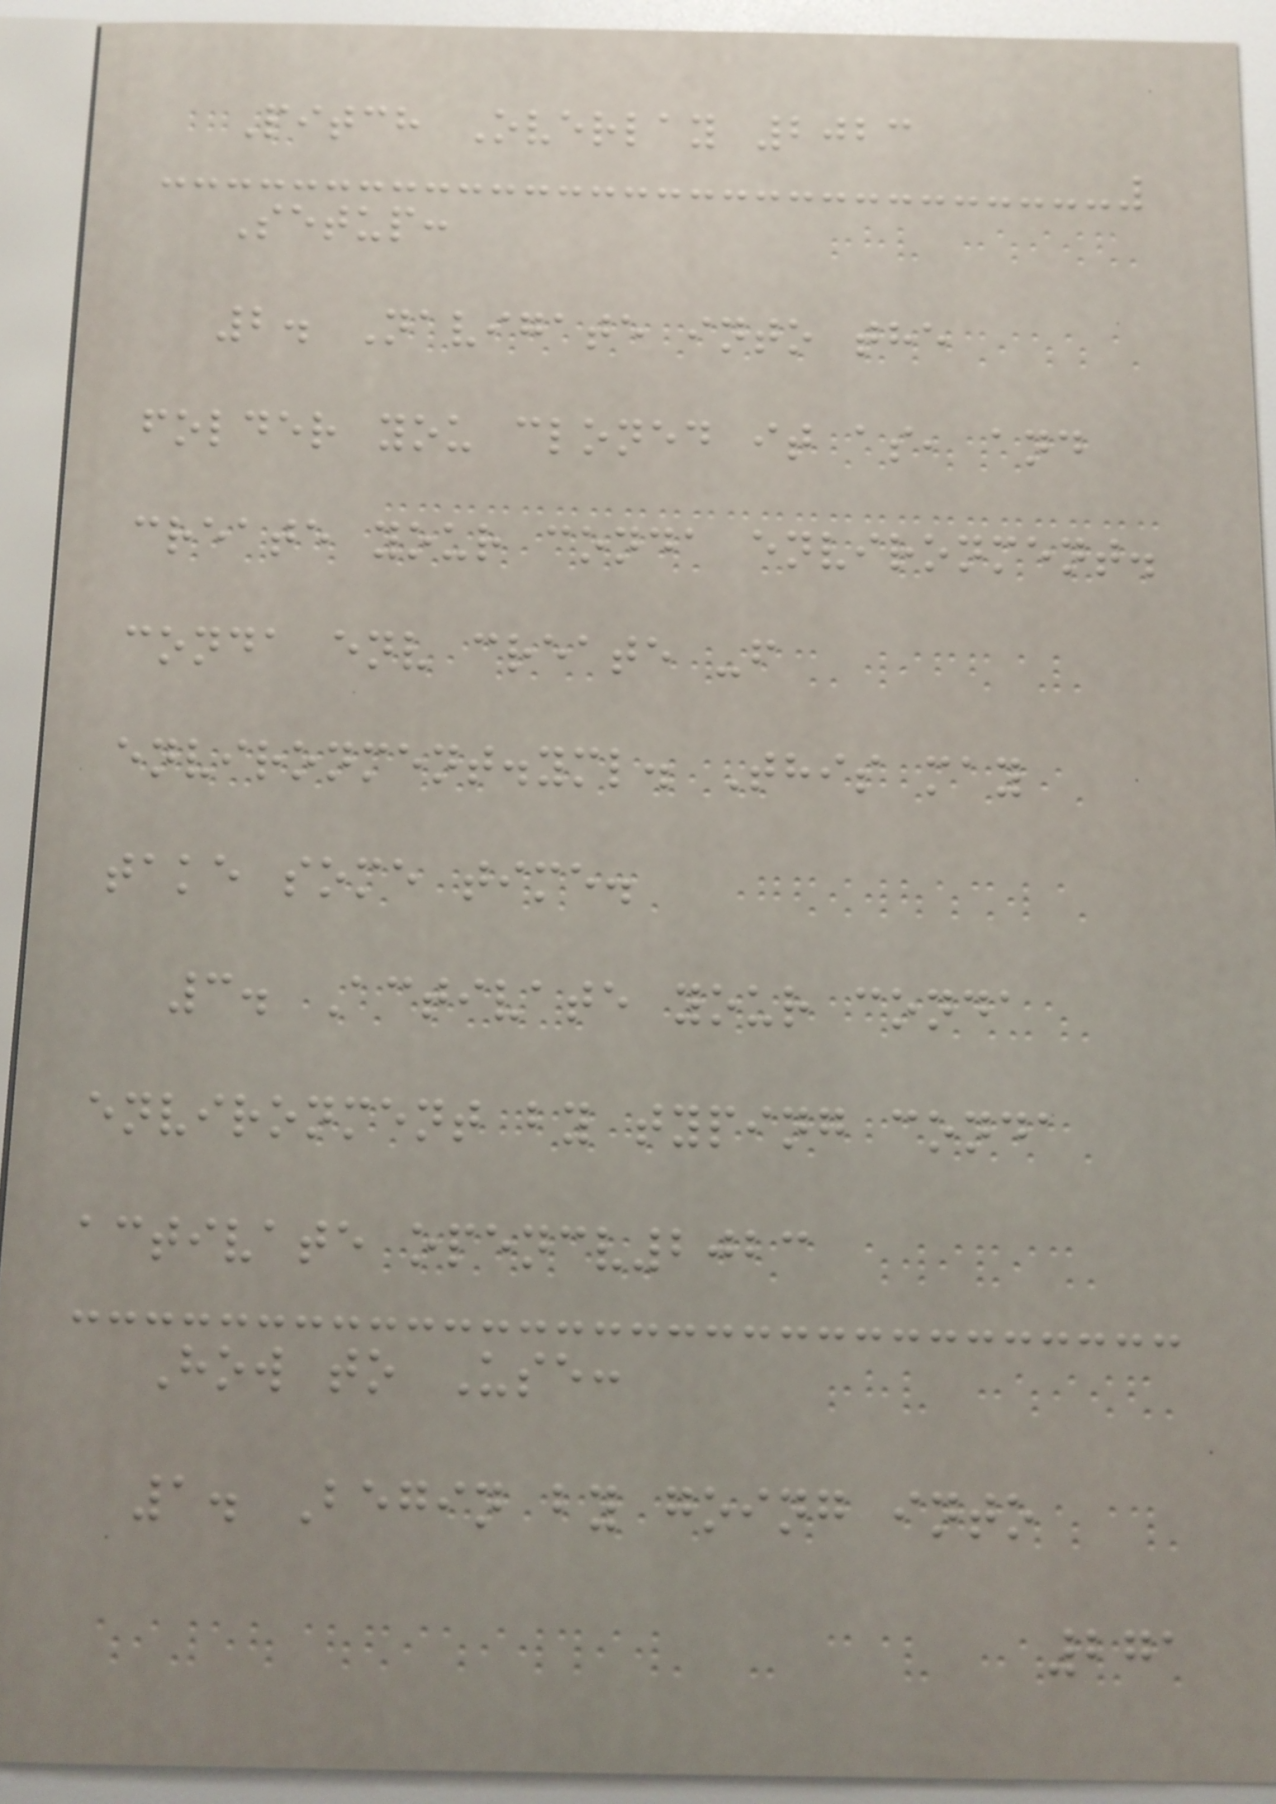Pitch Overlay 2023
Setup:
2. Navigate into the
folder you cloned it as, and
create your conda environment.
conda env create -f
environment.yml. This may
take some time.
3. Activate your conda
environment by typing conda
activate opencv2023
How to Use:
1. Begin by going into
271
